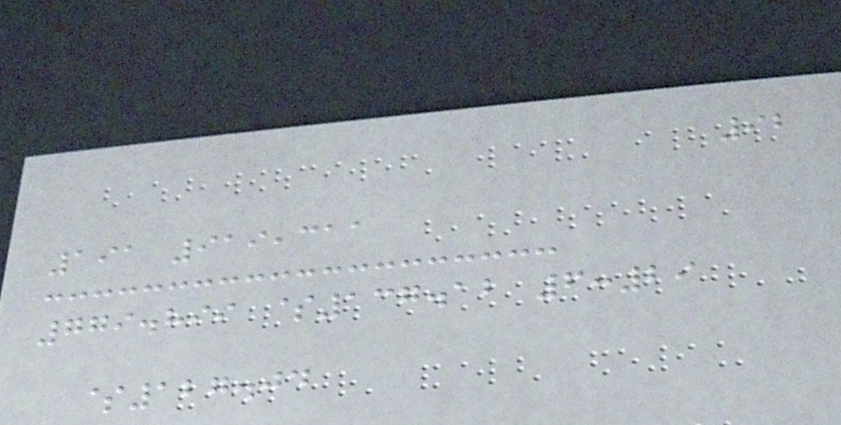92
191 919,311
779.899 $137.12 6:29
$127.04
